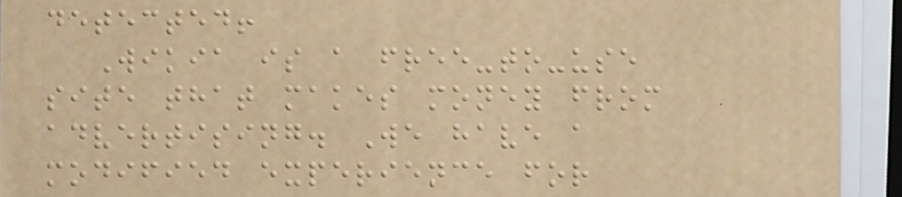detected!
Wikia is a free-to-use
site that makes money from
advertising. We have a
modified experience for
